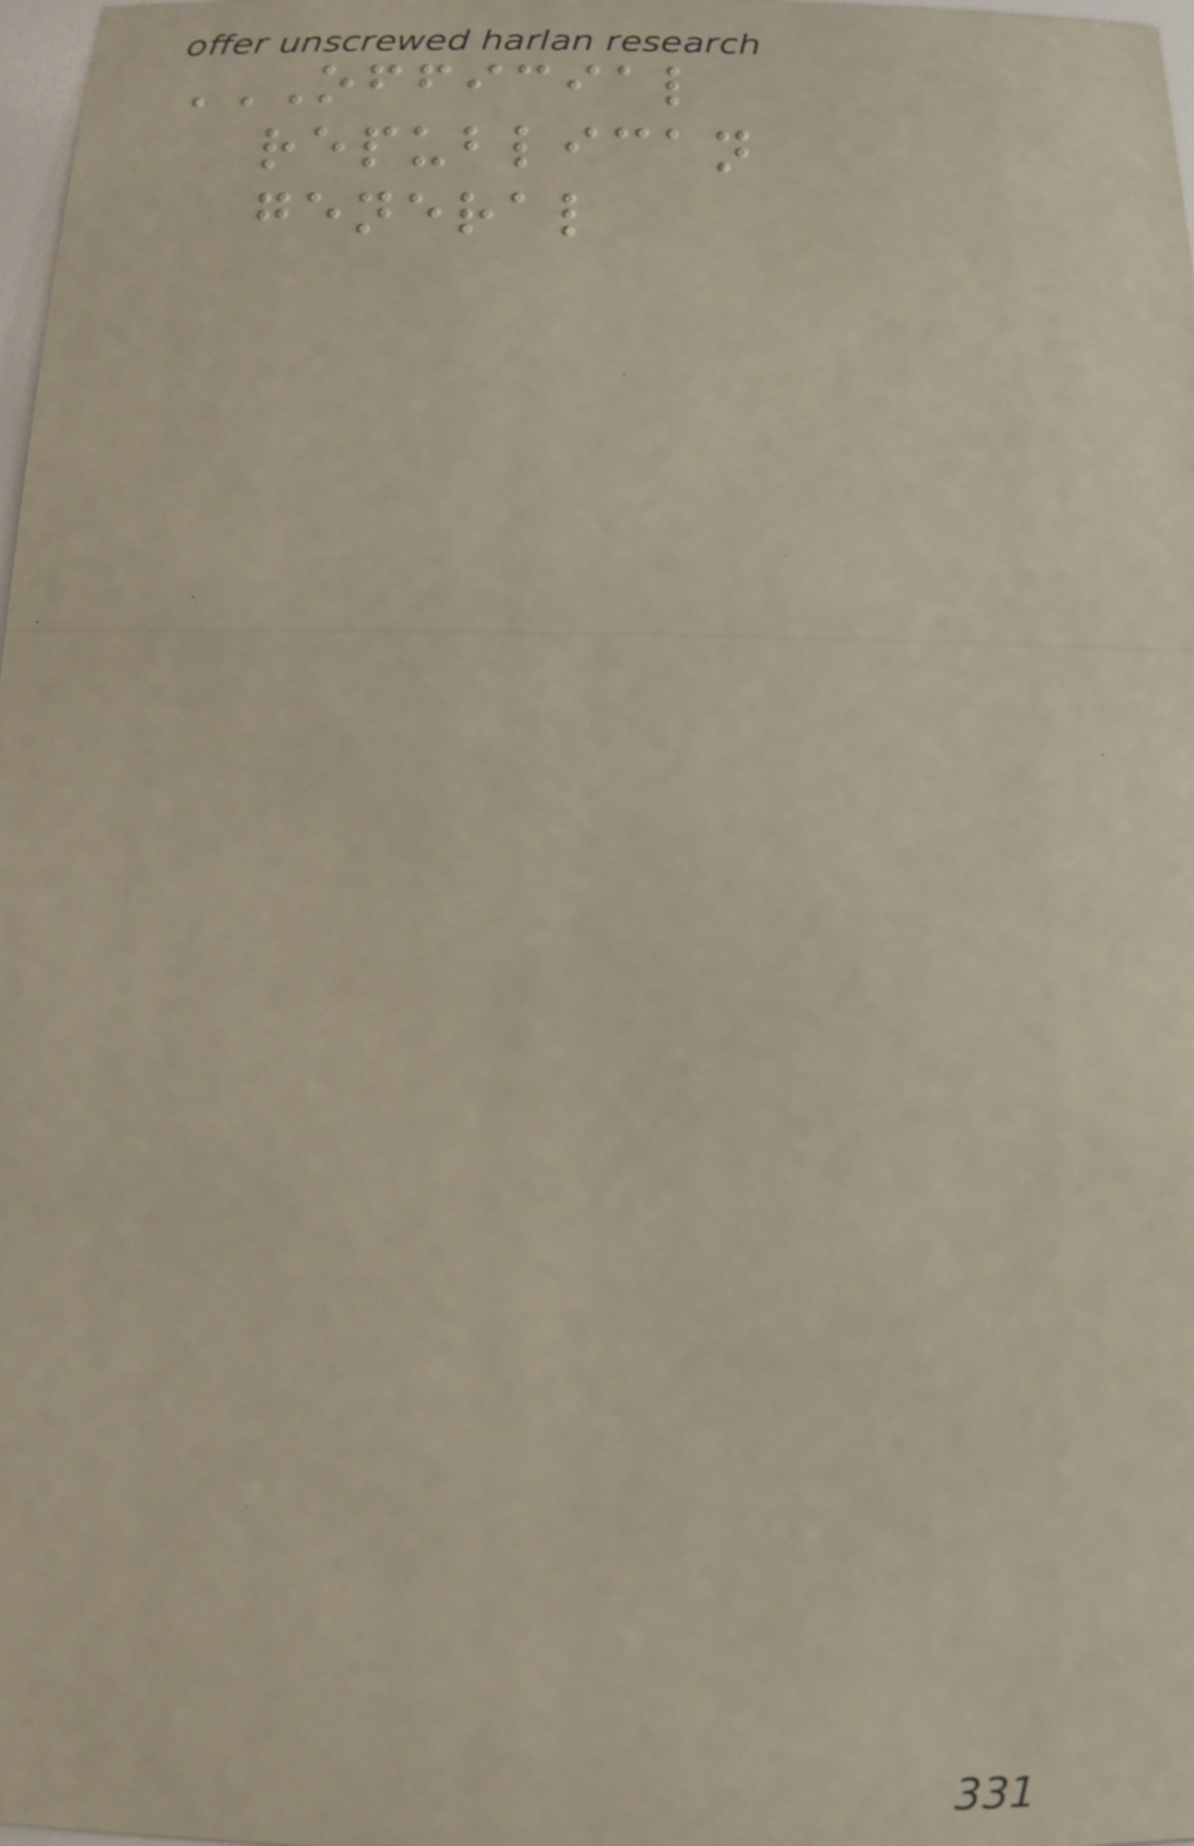OFFICIAL
REPUBLICAN
GENERAL
